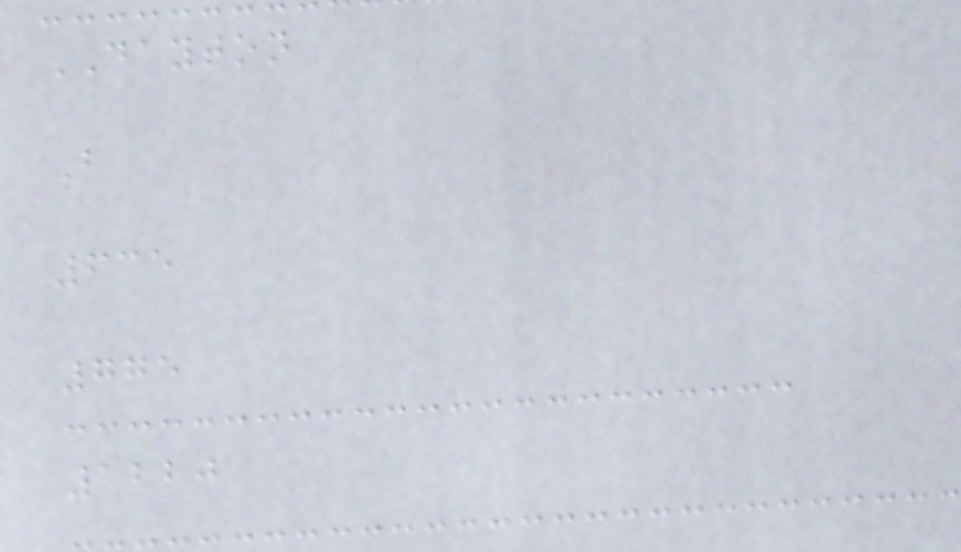DAYTON
B
635
775
1220
